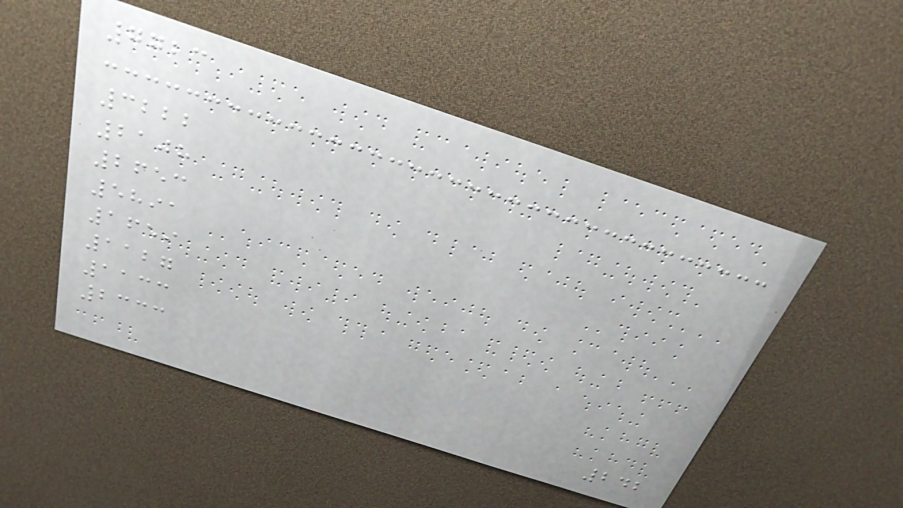7723
3222
2108
2653
5891
1659
1127
1133
2333
242
